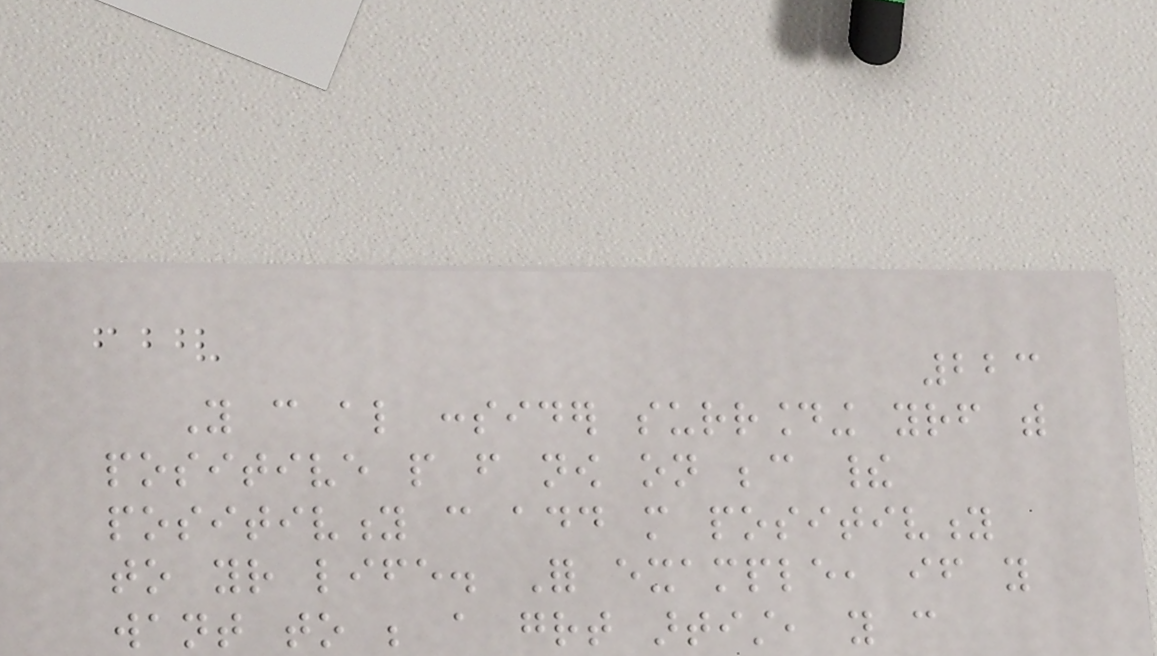223
You can also consider surrounding yourself with
positive people from now on because their
positivity can add more positivity
to your life. For example, if you
want to be a great artist, you can
